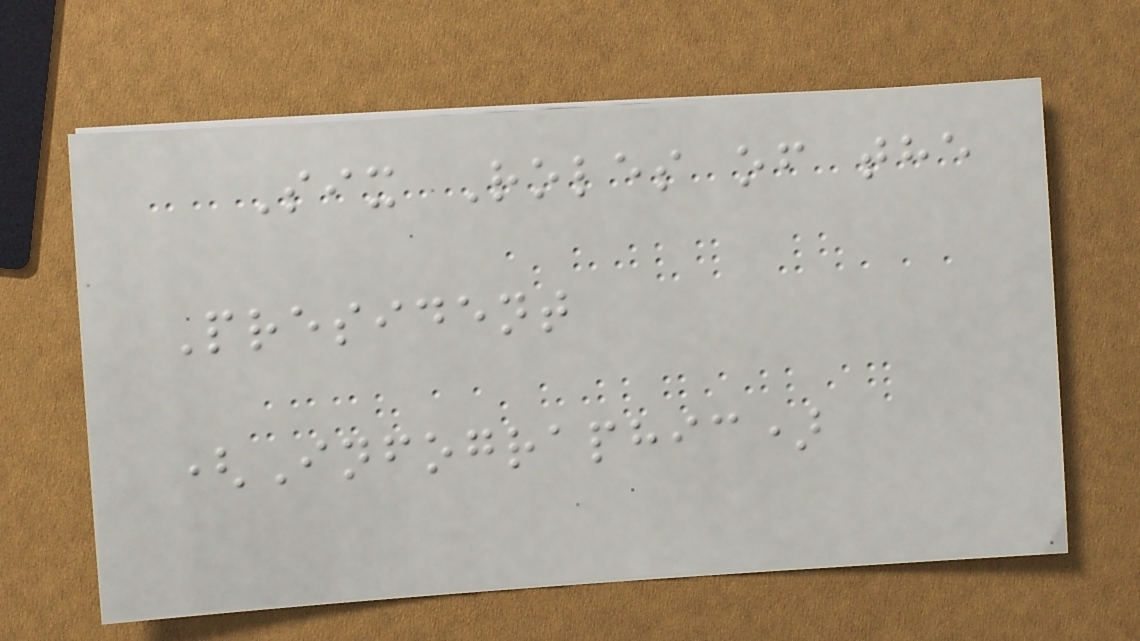Six Roles of the
President
(Infographic)
